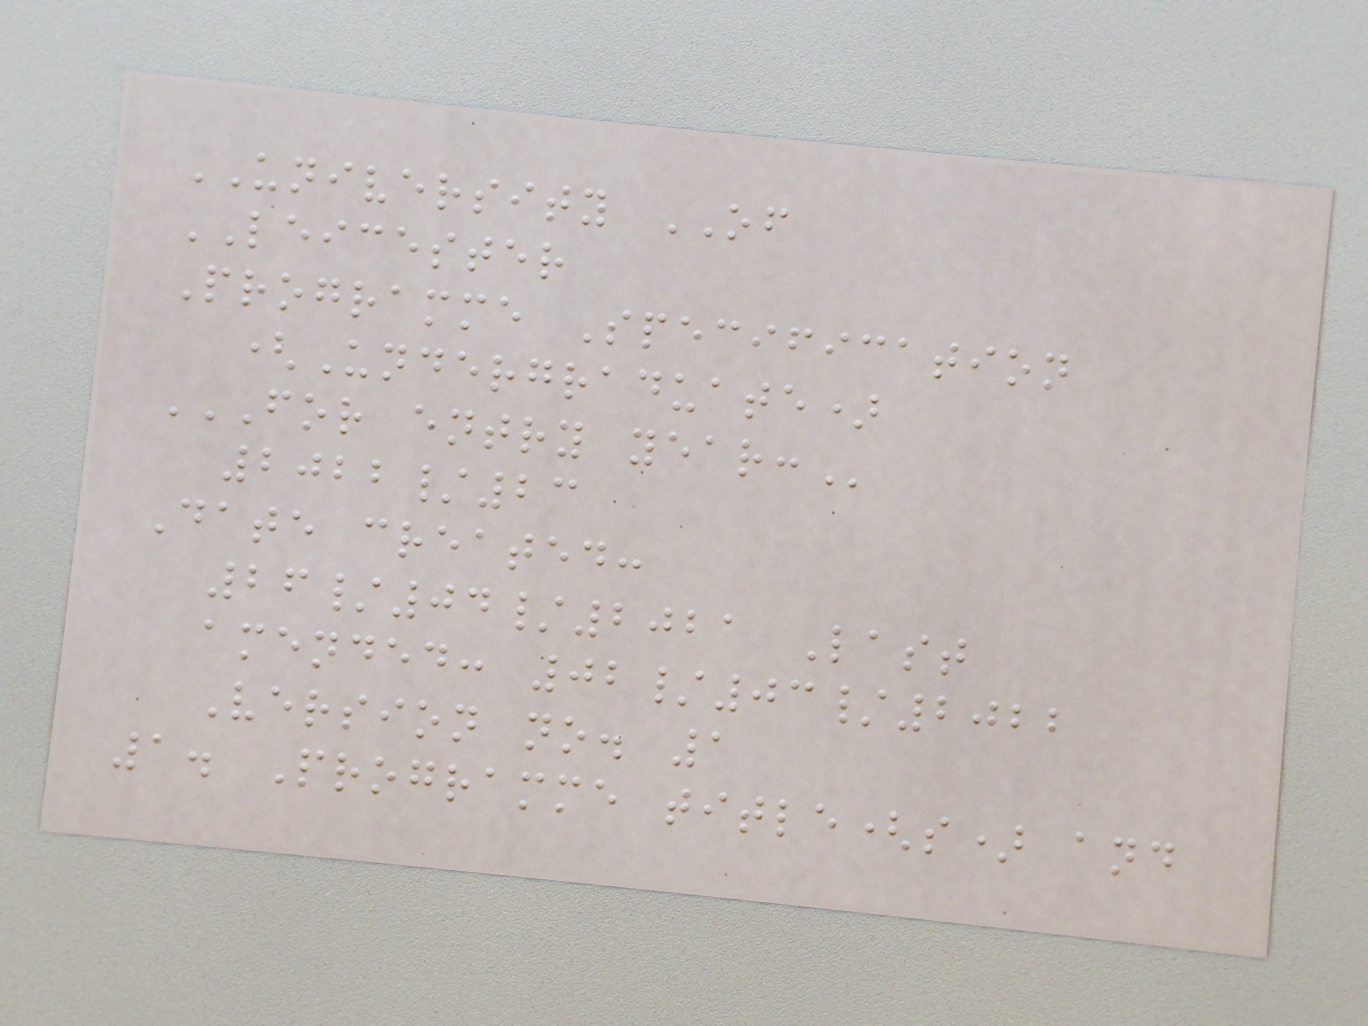UNIVERSITY OF
LEICESTER
Programme Specification
(Undergraduate)
FOR ENTRY YEAR:
2022/23
Date created:
26/04/2021 Last
amended: 02/03/2022
Version no. 1
1. Programme title(s) and
